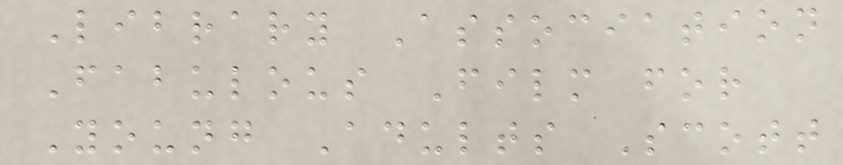Library Association
Fabulous Film for
Young Adults Scott
